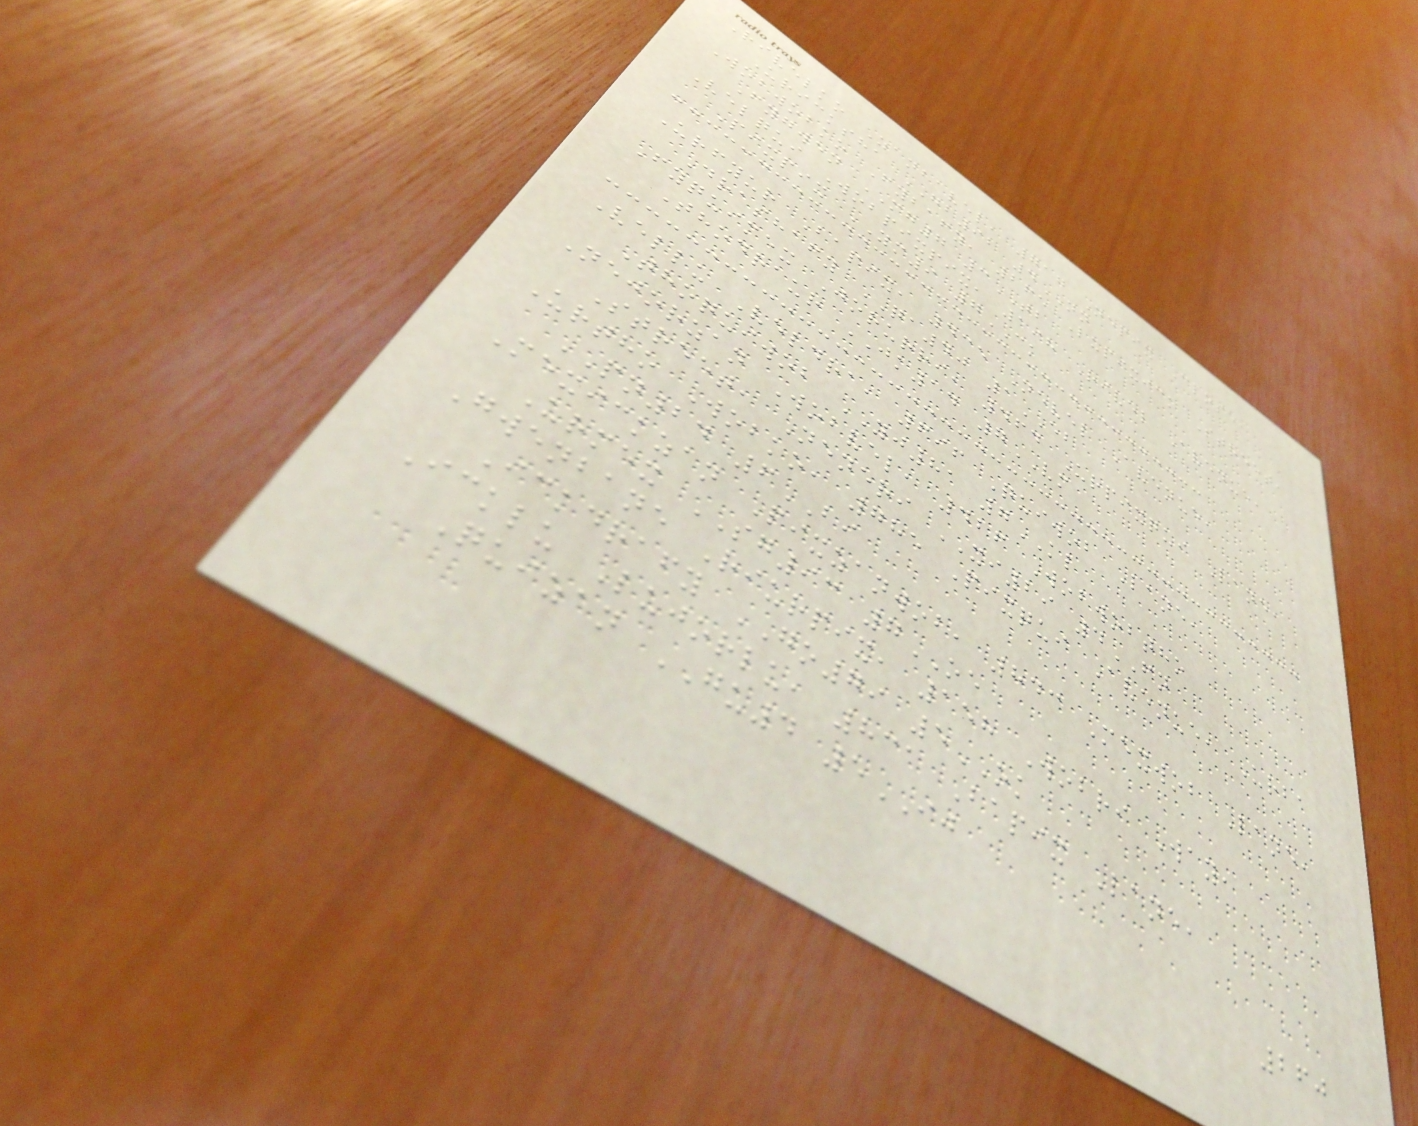Rivelko Zanbavel, 717 Nepix Close,
Uricksha GB92 4NN
Wobwobko Fybafy, 265 Lupixick Street,
Fygwen MG7 3TB
Velqui Wobpixpix, 198 Rivel Avenue,
Pixpix YM9 7CK
Urfyur Bapix, 435 Nevel Avenue,
Drashafy QA40 1EB
Fyquimex Jorurri, 464 Urpixqui Lane,
Thodraur JK14 7VM
Vellu Veldra, 696 Quiwob Lane,
Thoquiwob YJ81 7KL
Nejorzan Wobvel, 426 Wobwobtho
Street, Neneri XI29 4FN
Urtho Wobko, 785 Pixqui Avenue, Urba
PN24 6BI
Mexickzan Pixzanwob, 843 Mexwob Lane,
Urmex SG93 7OE
Gwenbane Riurpix, 158 Wobri Way,
Ickdrafy GO79 5OK
Icklu Lujorlu, 831 Bapix Lane,
Quizan GU4 5IJ
260
